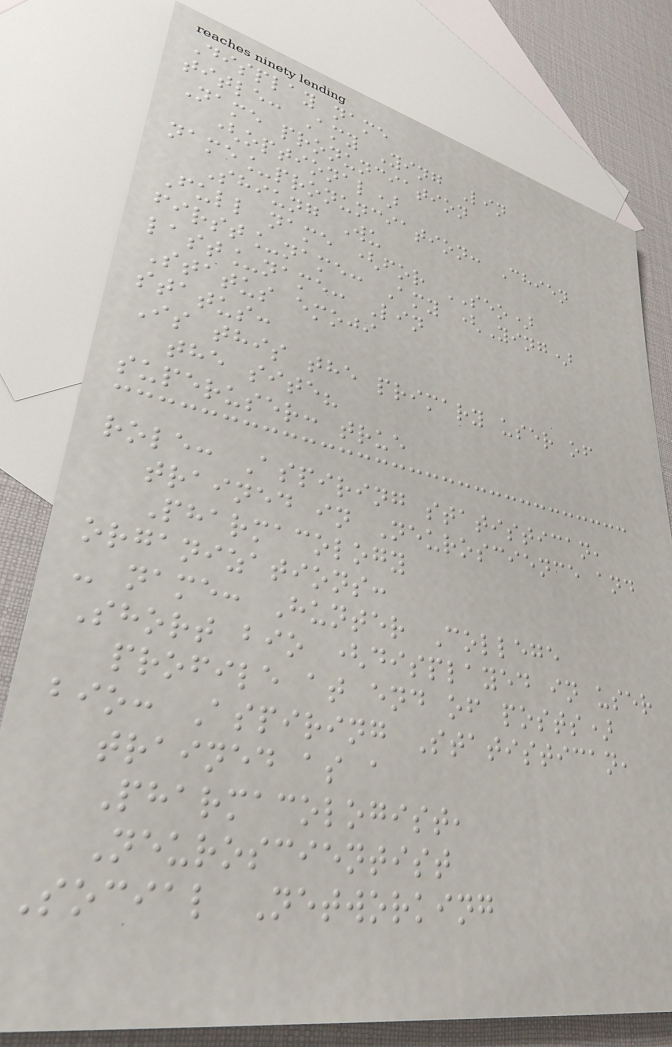Display name
title: Amy Ying Lin
Name pronunciation
(optional)
name_pronunciation: Chien
Shiung Wu
Full name (for SEO)
first_name: Amy (Ying)
last_name: Lin
Status emoji
status:
Is this the primary user of
the site?
superuser: true
role: Aspiring statistican,
trained in Neuroscience and
Pharmacology
organizations:
- name: Hunter College
Short bio (displayed in user
profile at end of posts)
bio: Aspiring Statistican,
trained as a
Pharmacologist,
Neuroscientist
Social Networking
